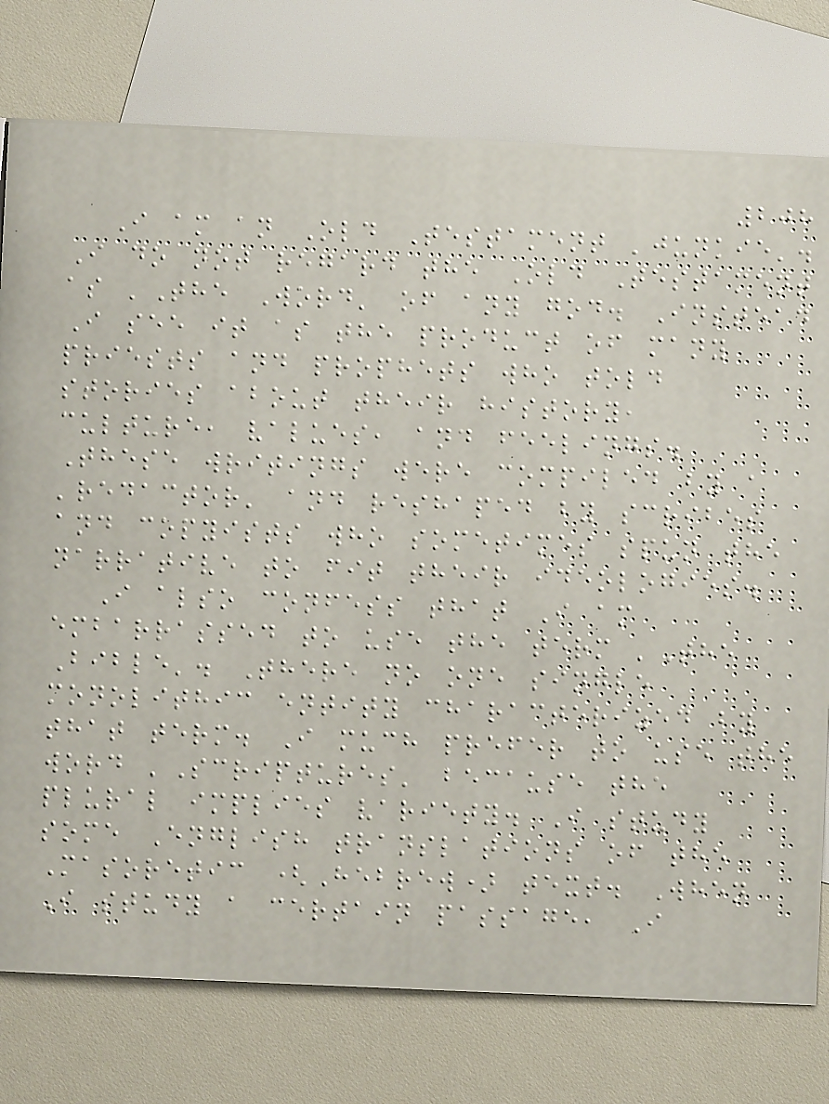208
I am an Old Testament 'junkie'.
I do not regard the Old Testament
as 'The Word' of any god. Instead
I see it as the product of many
priests and prophets who told
stories about their history,
culture, values, and feelings.
These writings were compiled by a
'redactor' and reshaped by scribes
and copyists who sometimes spun the
narrative to fit their ideologies.
I also confess that I am
embarrassed to use the term 'The
Bible'. There no one single
monolithic entity characterized by
that term. I much prefer to use the
word 'Scriptures' because the
plural implies variety. I study
some English translations of the
Masoretic (Hebrew) text. When
I study a certain passage, I
